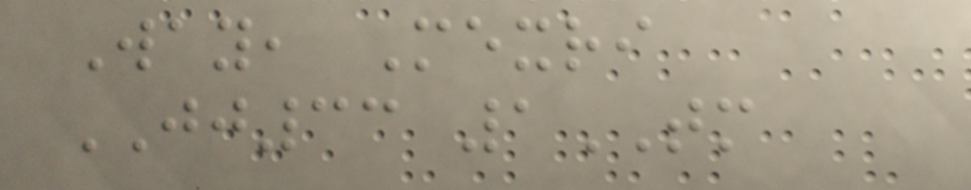Way, Mexri
JJ33 1TM
